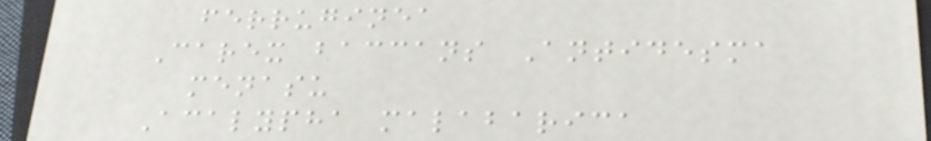ferruginea
Carex baccans Antidesma
menasu
Acalypha malabarica
